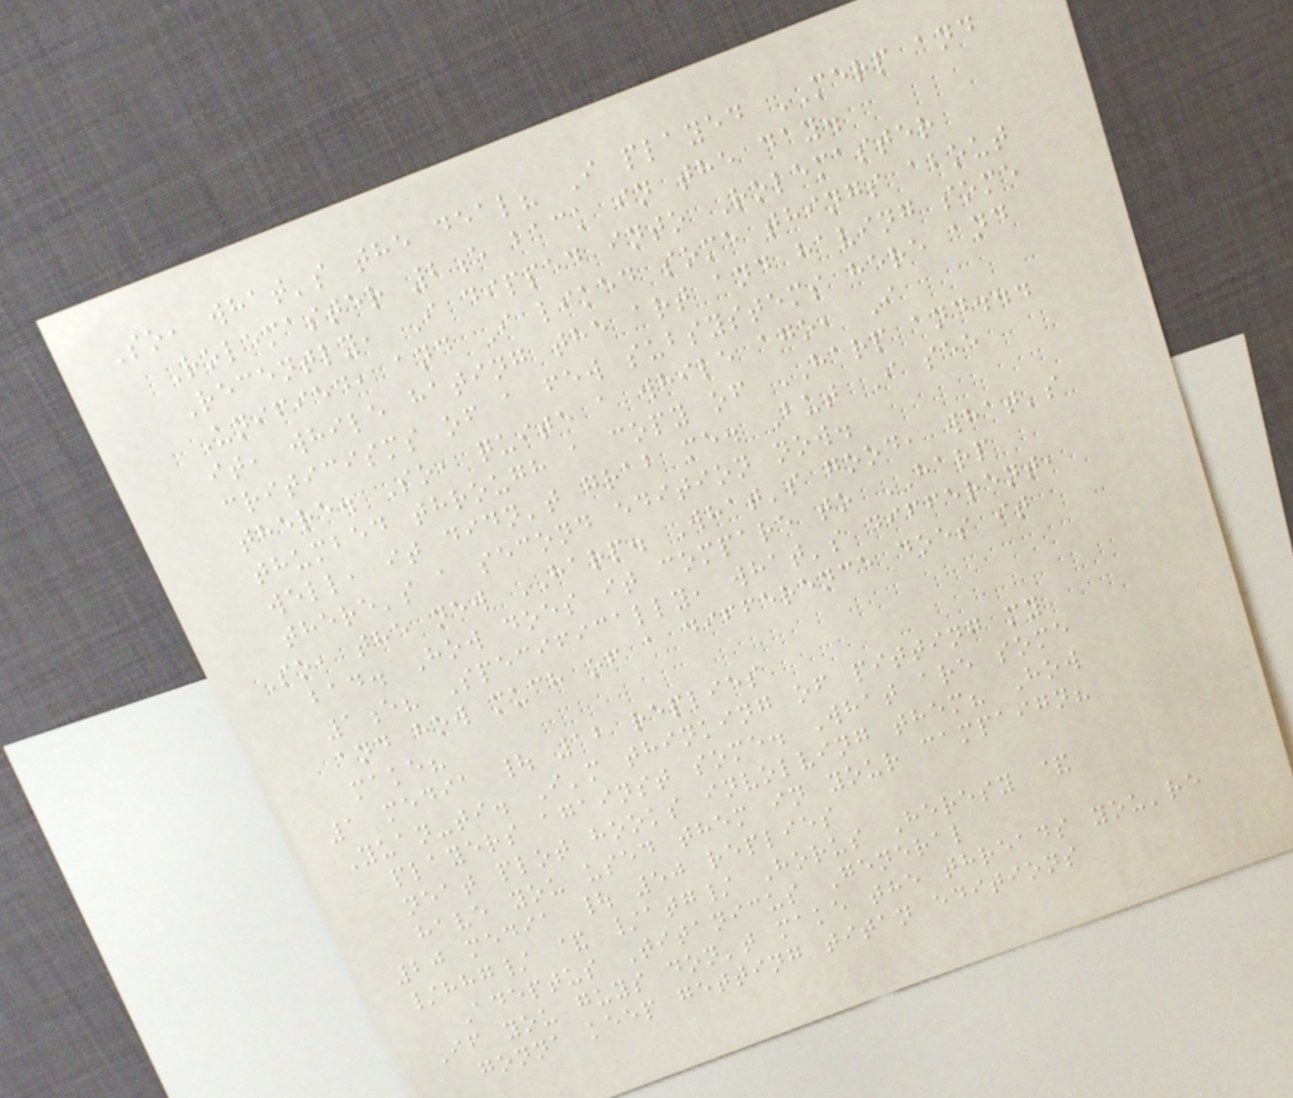So, what's the deal? I played MERP and
Rolemaster 2e back in the day.
Recently, I dipped into Rolemaster
Unified, and I liked some things about
it, while hating the art and having some
criticisms of a few subsystems here and
there. So, quite a while ago, I
thumbed through a copy of HARP and...
well, it didn't grab me. But I see
there's a second edition now.
So, the new HARP. What's good, what's
bad. How does it compare to HARP
1e? Specifically, what's different,
and how much of a difference does it
make?
1 media | 12 replies
Yuan-ti. I'm thinking of pitting my
players against some. What are some
neat plot hooks involving them? How
have you used them in your campaign?
20 media | 50 replies
/hhg/ & /atg/ Horus Heresy &
Adeptus Titanicus General
If you guys don't make the threads you're
gonna keep getting titan editions
